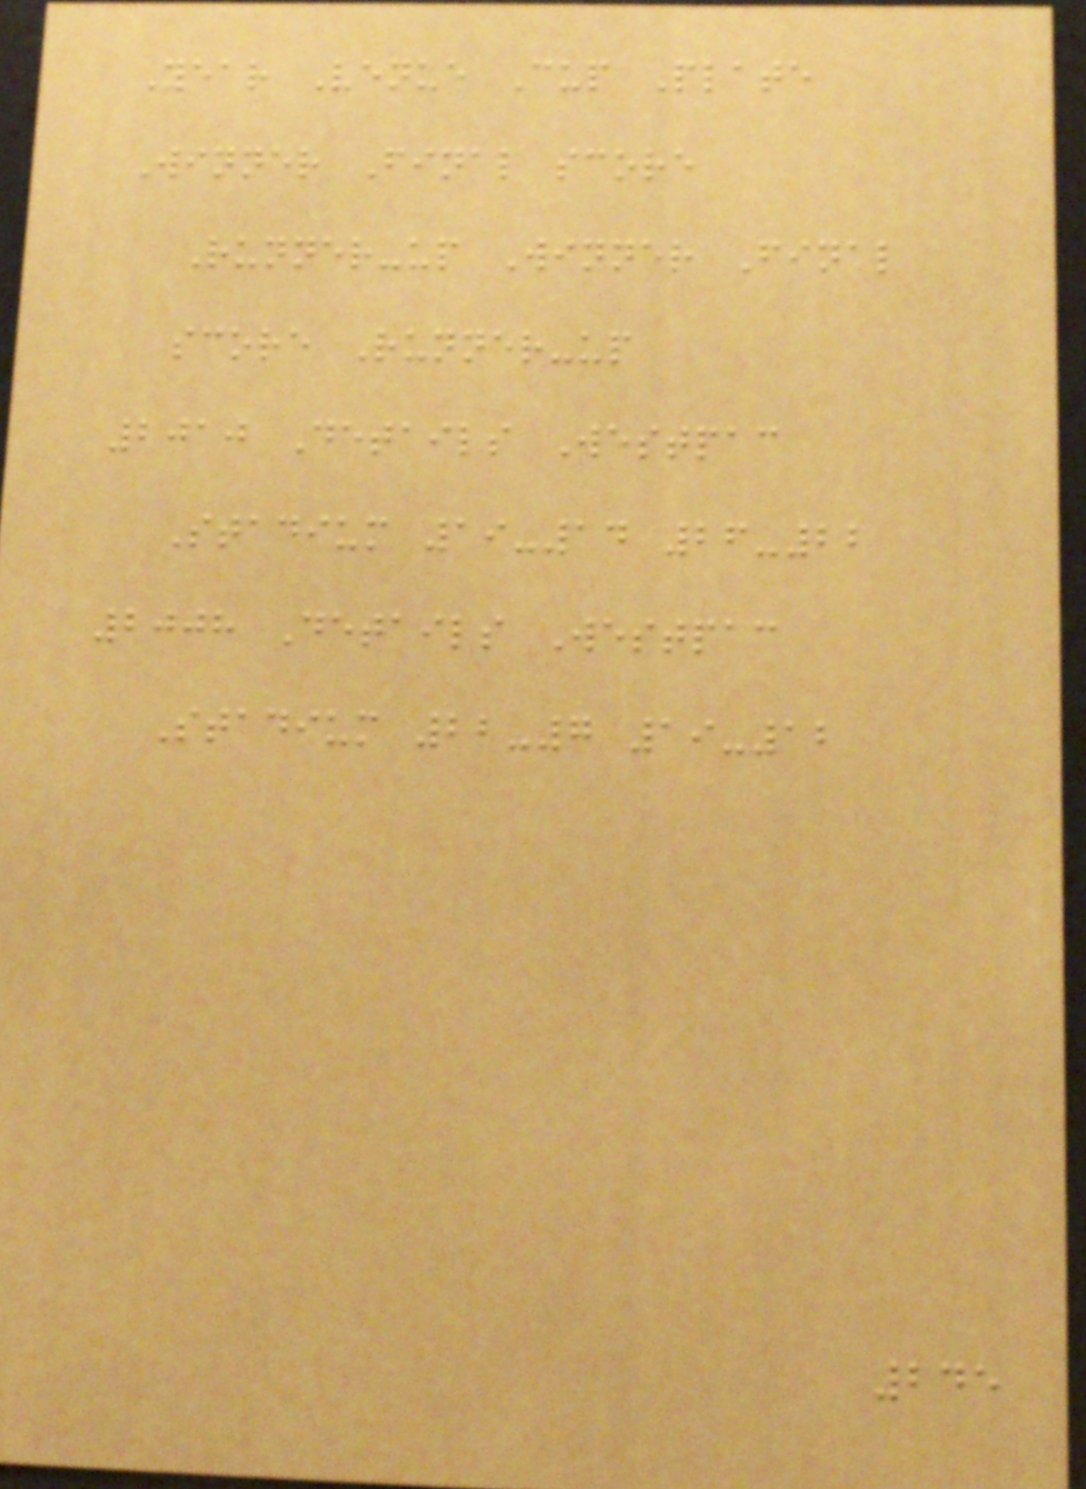Year Venue Cup Plate
Winner Final score
Runner-up Winner Final
score Runner-up
2010 Details Westpac
Stadium 19-14 26-22
2008 Details Westpac
Stadium 22-7 19-12
245
